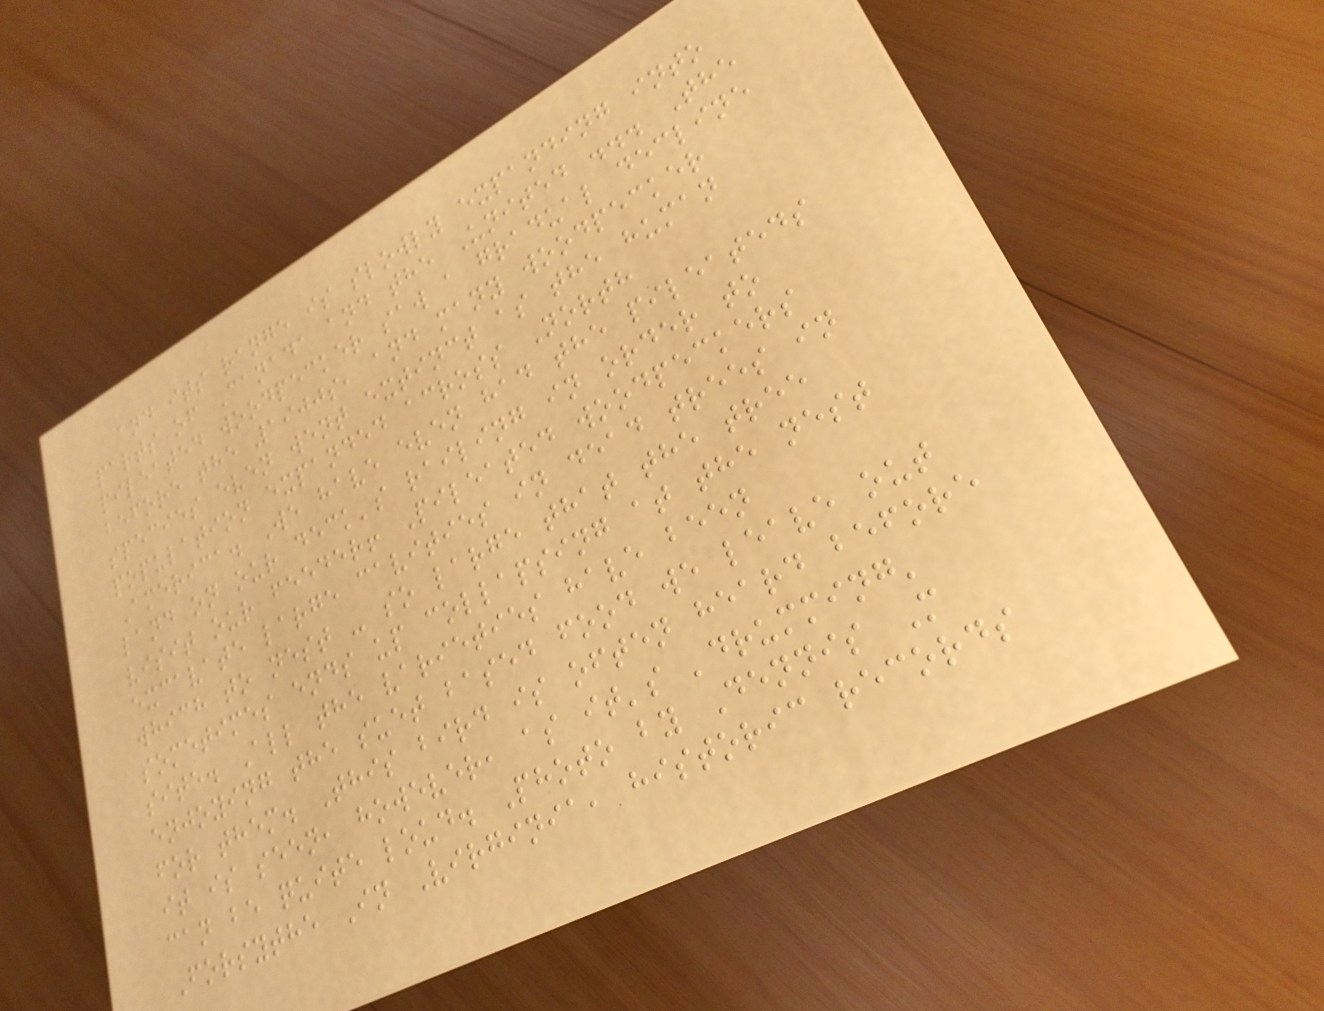and its range is slowly expanding into
parts of Canada and the United ... The
pileated woodpecker saw a gradual decline
before the 1900s, and many woodpecker
species even went extinct as the human
population expanded across North
America. We have even had the pileateds
land on our deck's railing in order to
visit our feeder! Pileated woodpeckers
excavate large cavities in dead trees in
which to nest - so large that the tree
sometimes ends up collapsing at the nest
site. All the varieties have been
enjoying the suet based food we leave out
for them. This bird is often heard before
it is seen, however, as it's 'drumming'
can be quite loud. Photo by Dennis M
Forsythe In Virginia, historic records
